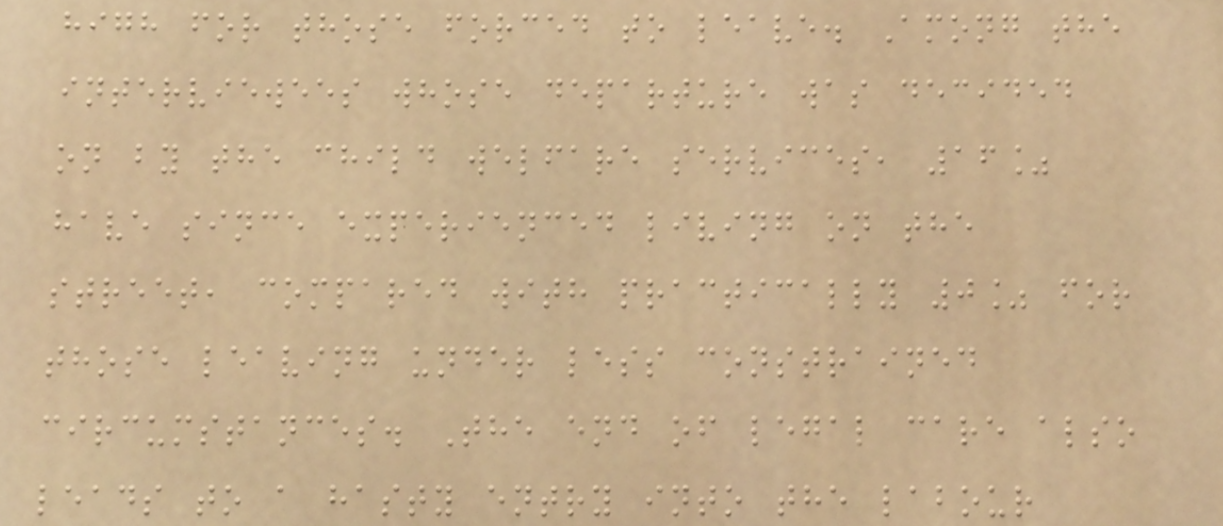high for those forced to leave. Among the
interviewees whose departure was decided
on by the child welfare services, 16%
have since experienced living on the
street, compared with practically 0% for
those leaving under less constrained
circumstances. The end of legal care also
leads to a hasty entry into the labour
